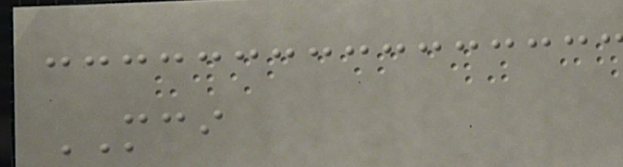MCI
